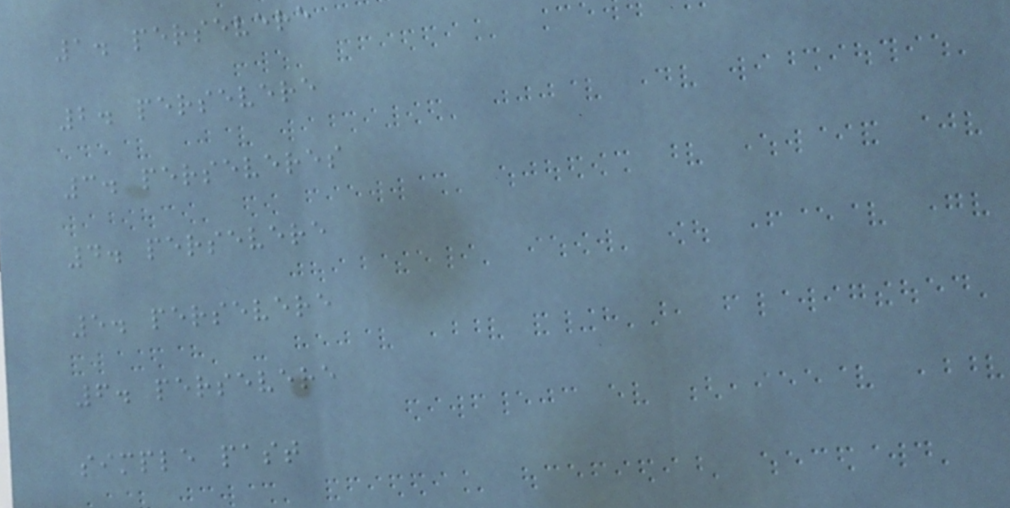1. persevere
2. persevere
3. perseveres
4. persevere
5. persevere
6. persevere
simple past
